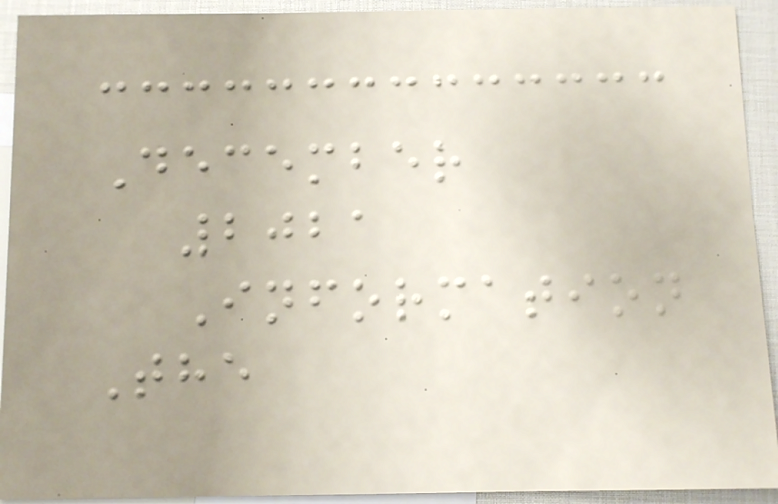December
2021
Information
The
